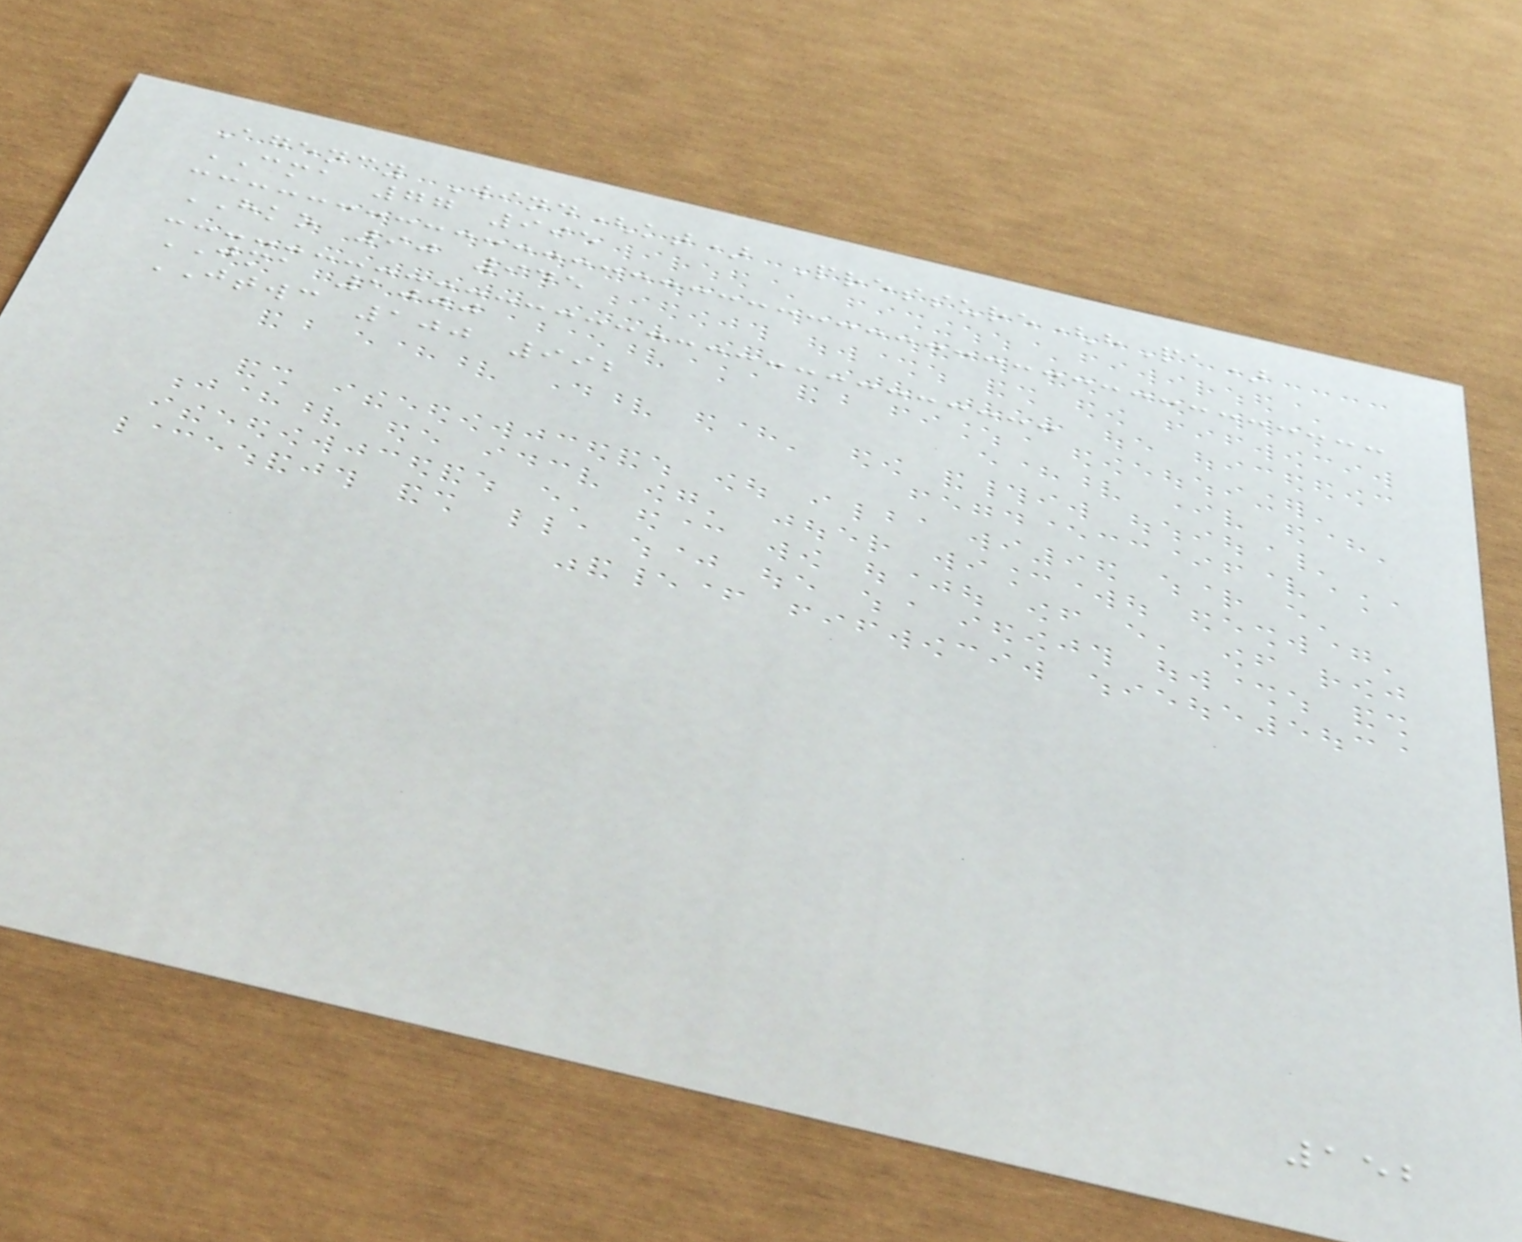Agency Wind(kt) Pressure(hPa)
CMA 77 995
HKO 90 945
JMA 1000
JTWC 100 992
152
